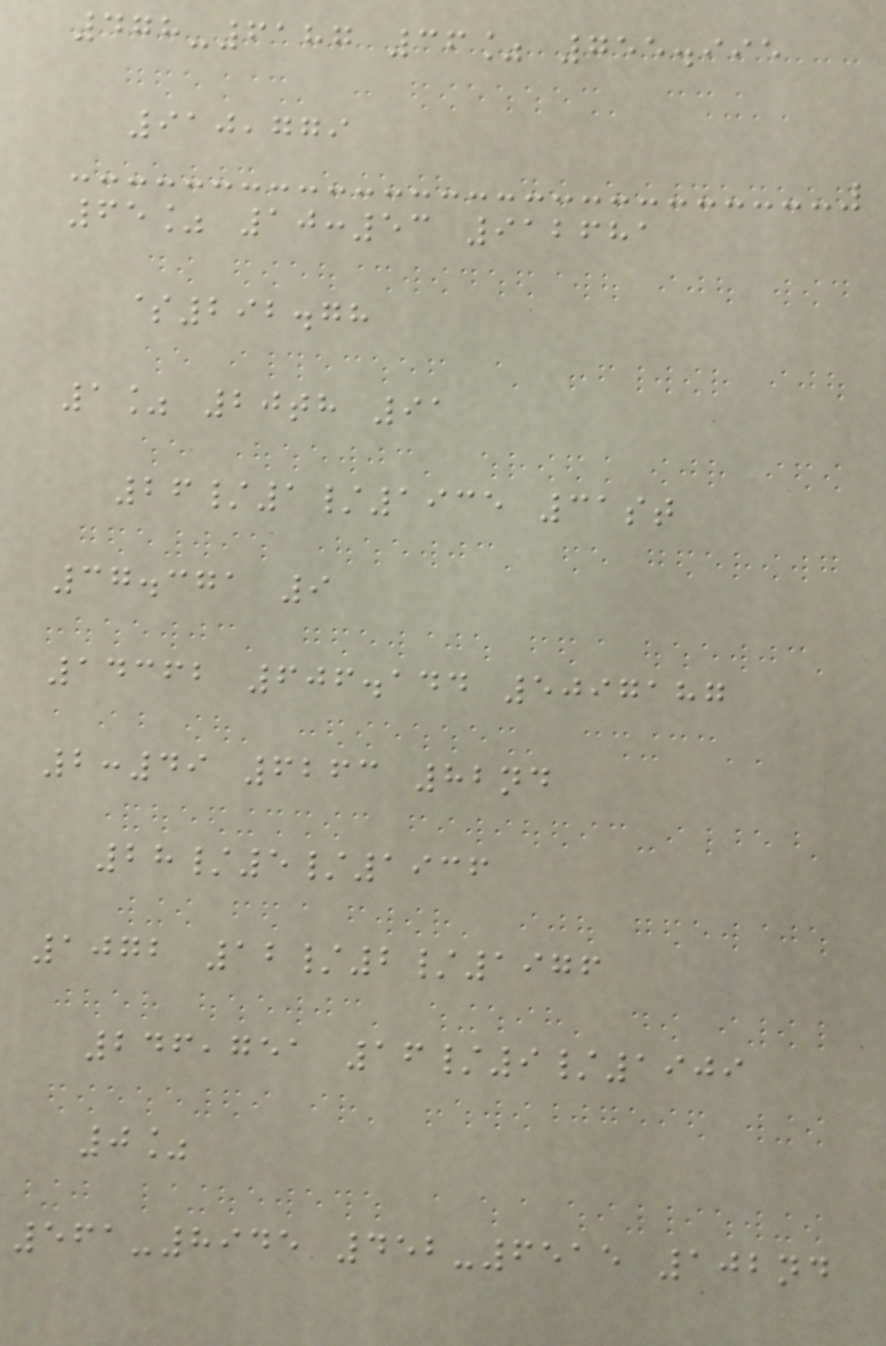478-6187 36% 755.995
910,779
65% 10:53 912681
$292.78
1% 20th 91
26/1/1935 31st
37.371 9
14362 606.144 5097187
2:49 6263 82nd
28/5/1936
1072 12/2/1976
246,751 16/9/1909
0%
561-8945 452-6515 102nd
